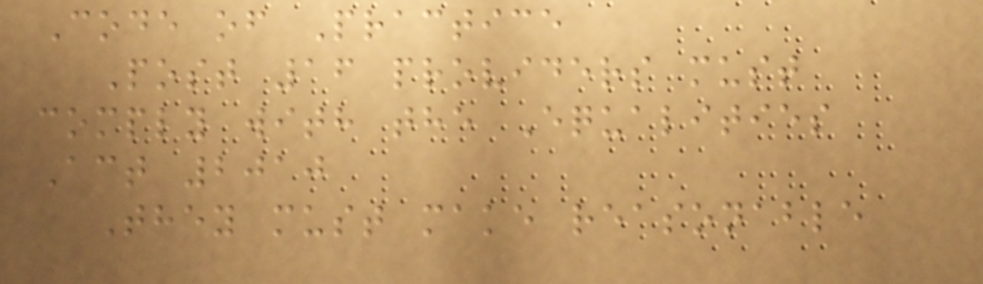Code of Practice
Post 16 providers must
comply with the Equalities
Act 2010
They must make reasonable
